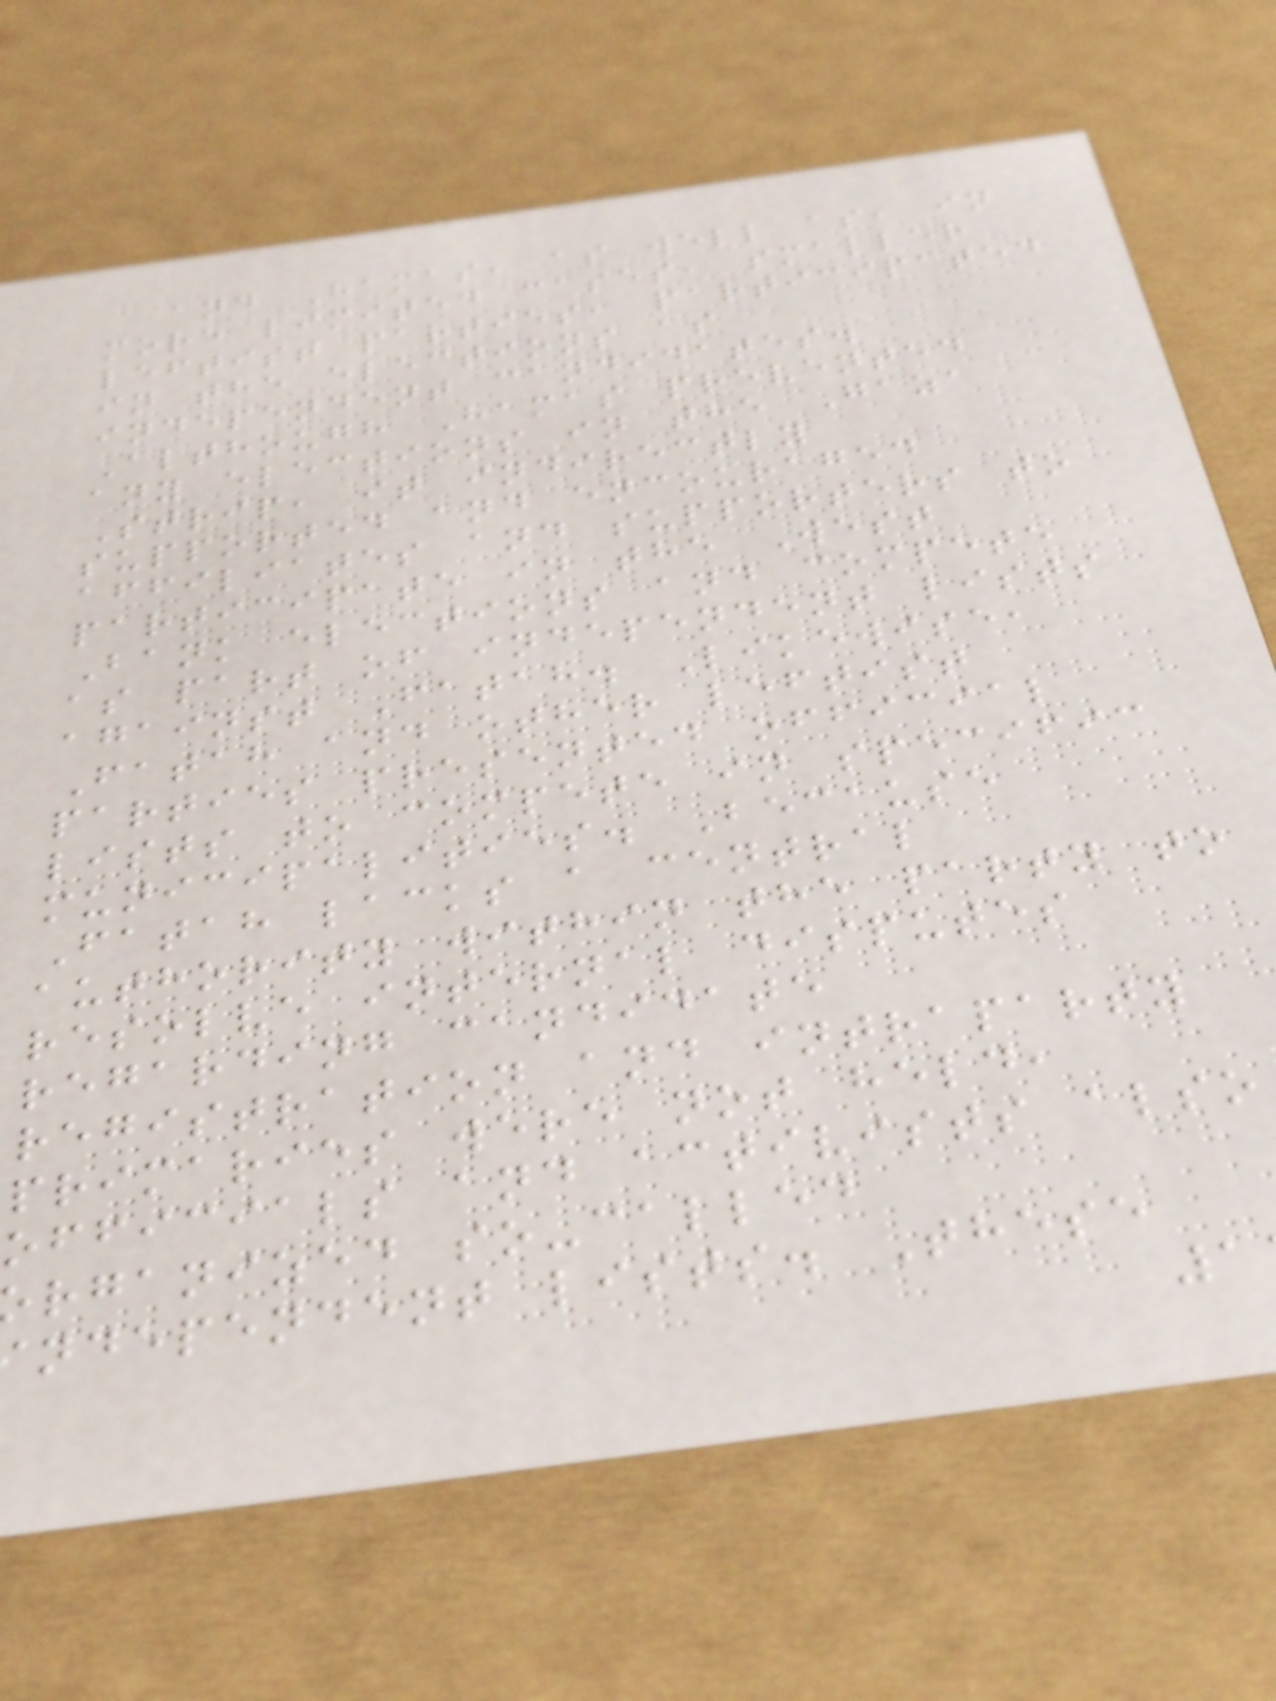and Hamas, as well as, in
more limited cases, smaller
leftist parties, participated
in the elections as
independent candidates.
Although Hamas prevented
any elections in the Gaza
Strip, it indirectly
supported and encouraged
affiliates and supporters to
participate in the West
Bank elections and compete
as part of independent lists
against Fatah. Likewise,
Fatah and other leftist
parties presented official
lists to compete in specific
municipalities. Because
Fatah lacks a central
authority within the party to
resolve internal disputes
regarding candidate
registration and intraparty
primaries were not held,
officials and activists also
rganized so-called
ndependent lists. These
